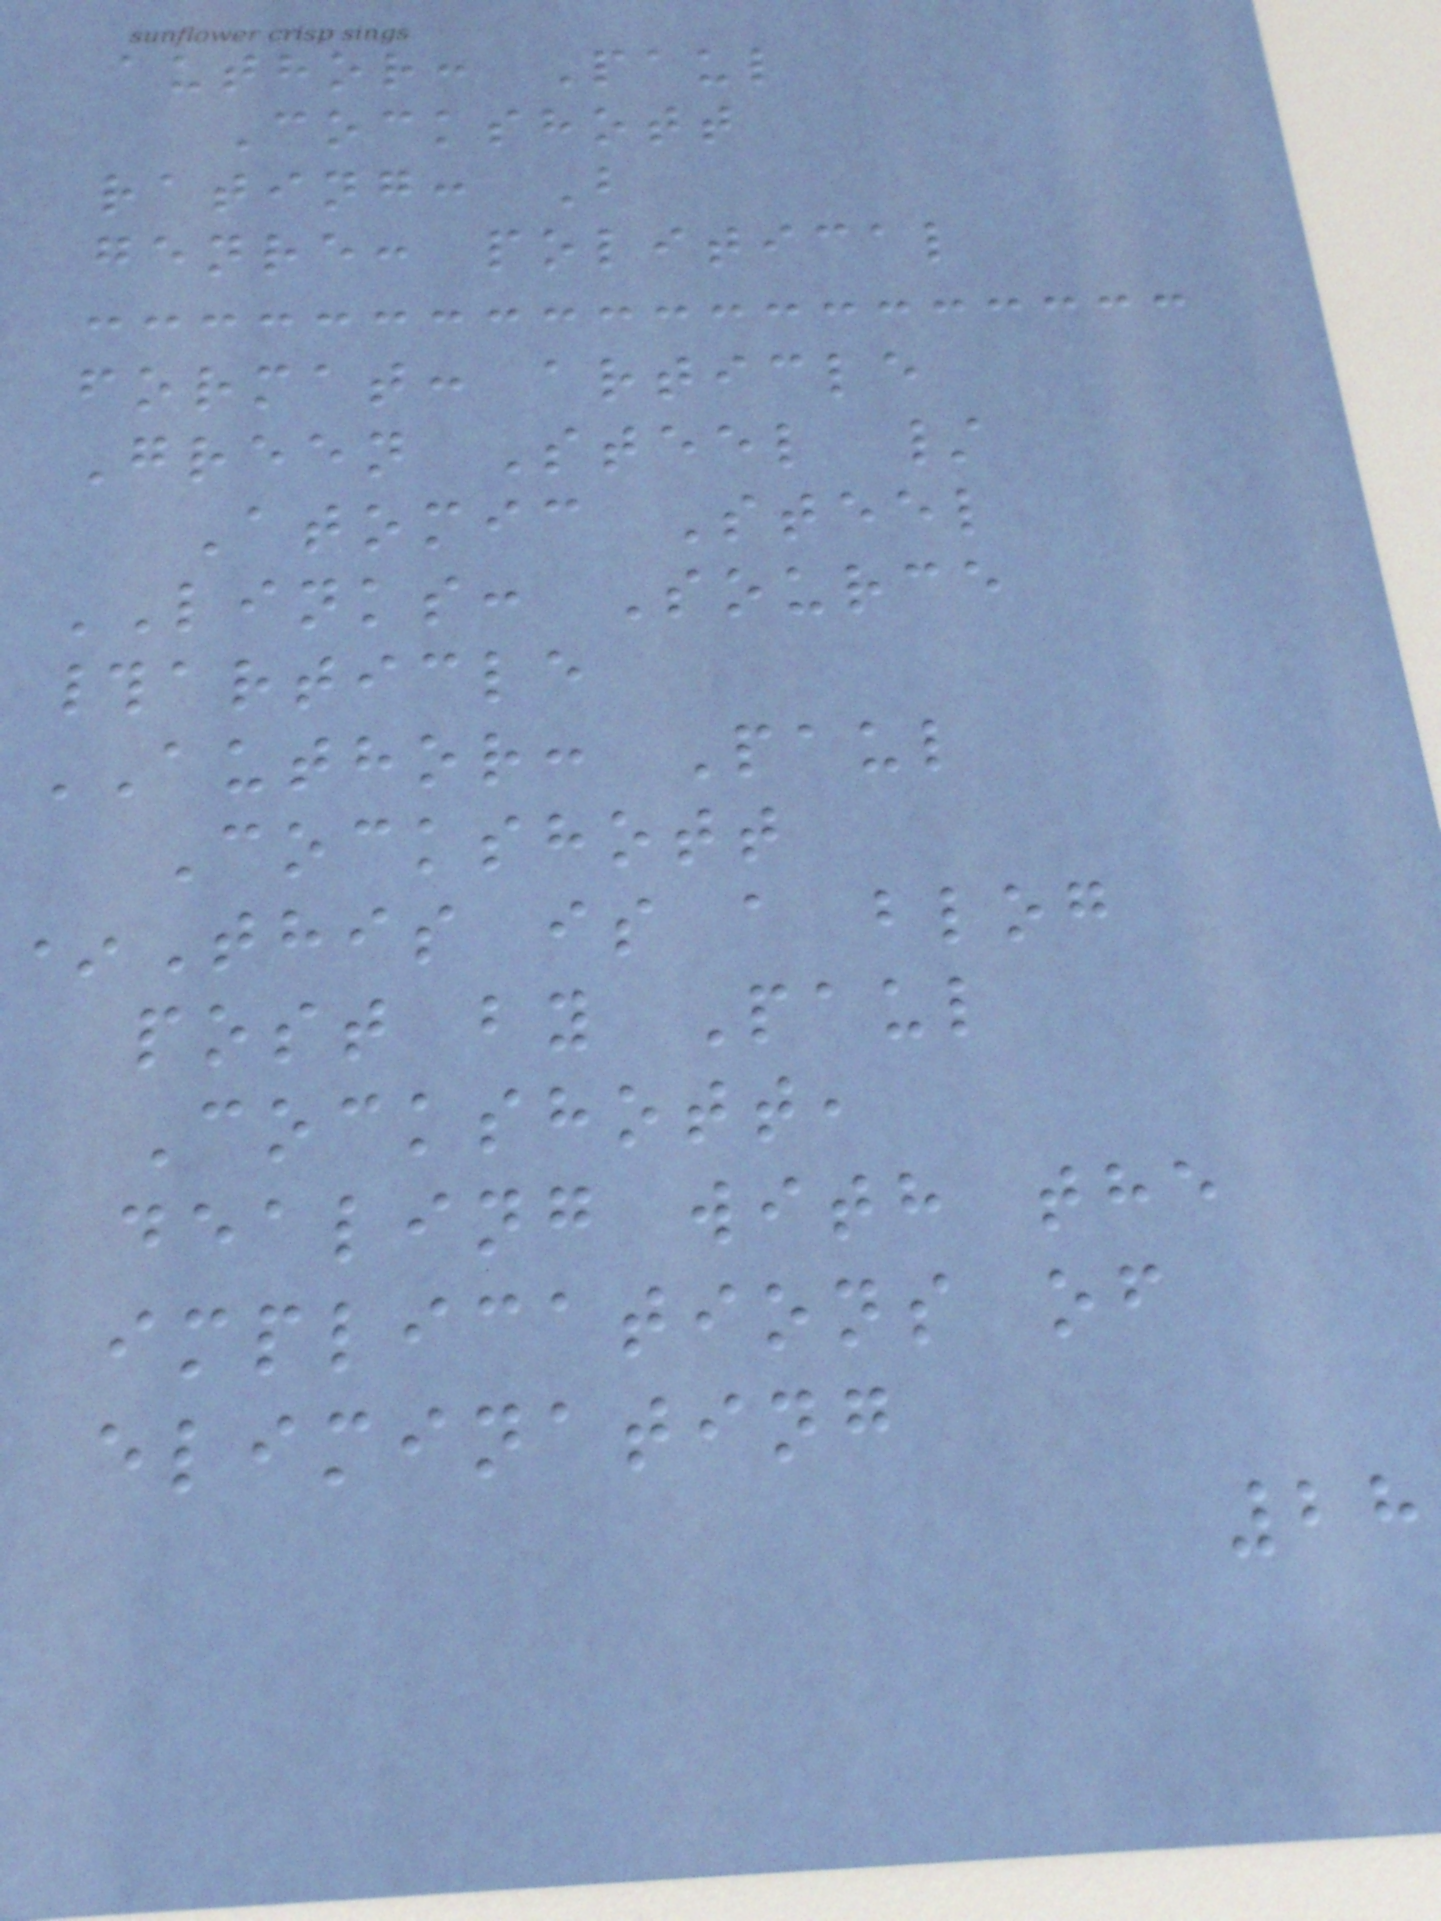author: Paul
Cockshott
rating: B
genre: political
format: article
Green Steel /
Atomic Steel
LINKS: Source
#article
AUTHOR: Paul
Cockshott
*This is a blog
post by Paul
Cockshott,
dealing with the
implications of
eliminating
28
